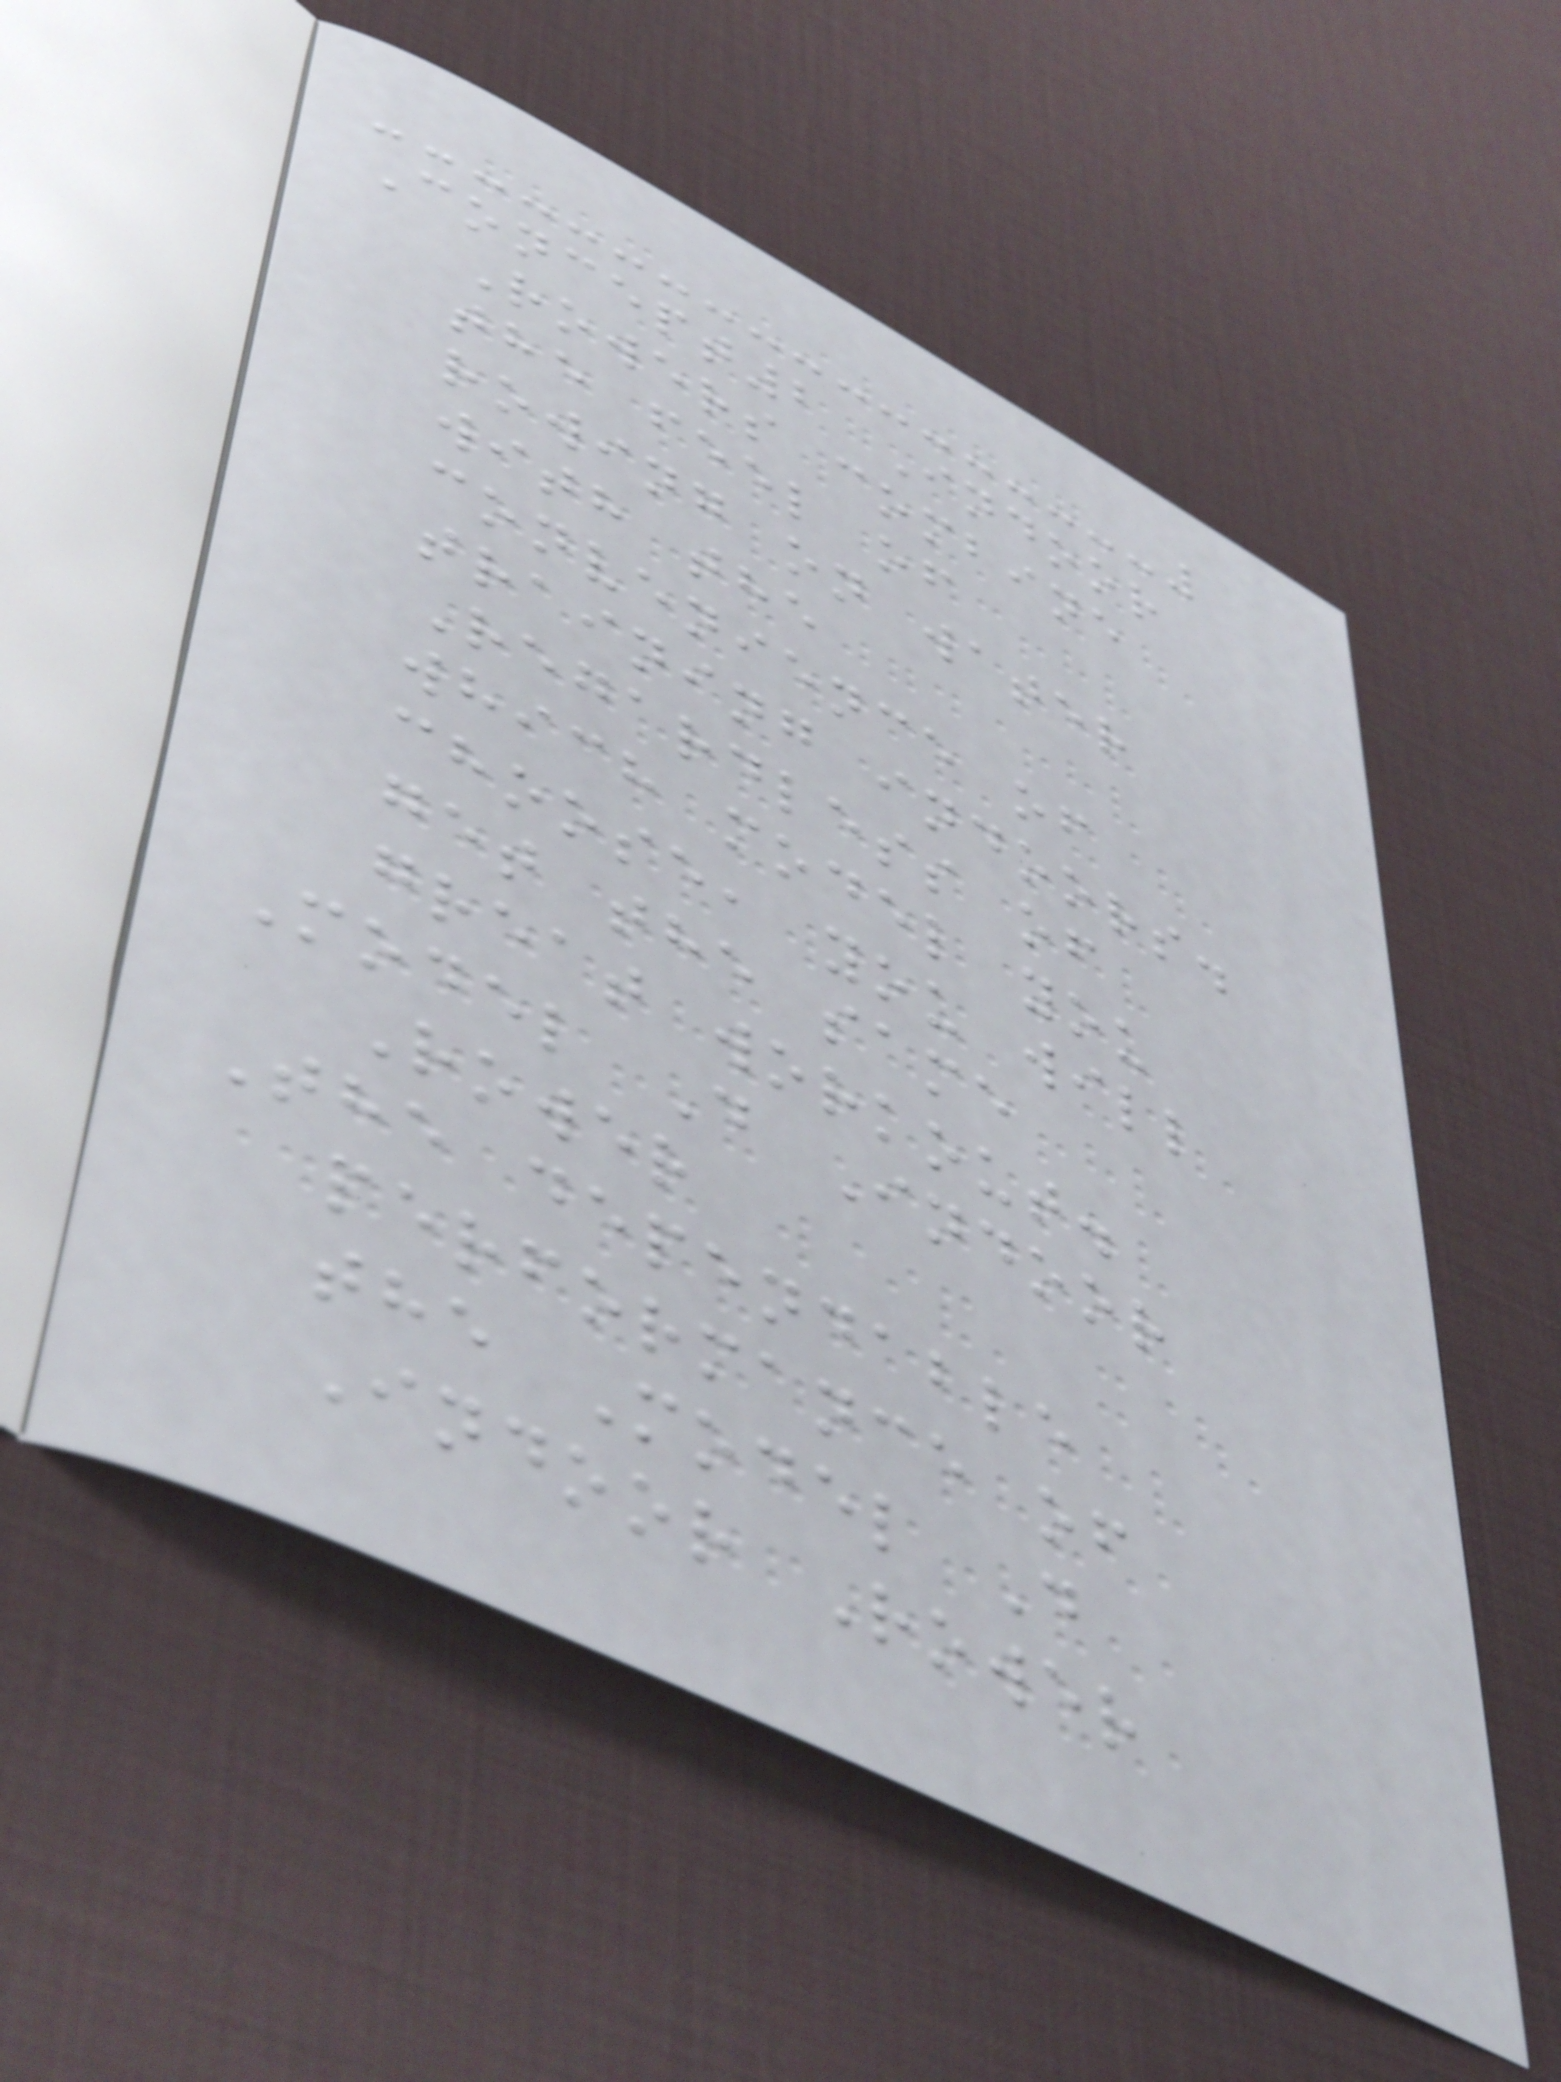Concept2 Indoor
Rowers combine
the feel of
rowing on water
with the
convenience of
training indoors.
Regardless of
which model you
choose, you will
get the same
great workout.
Model D Indoor
Rower
The dependable
performance of
the Model D
Indoor Rower
